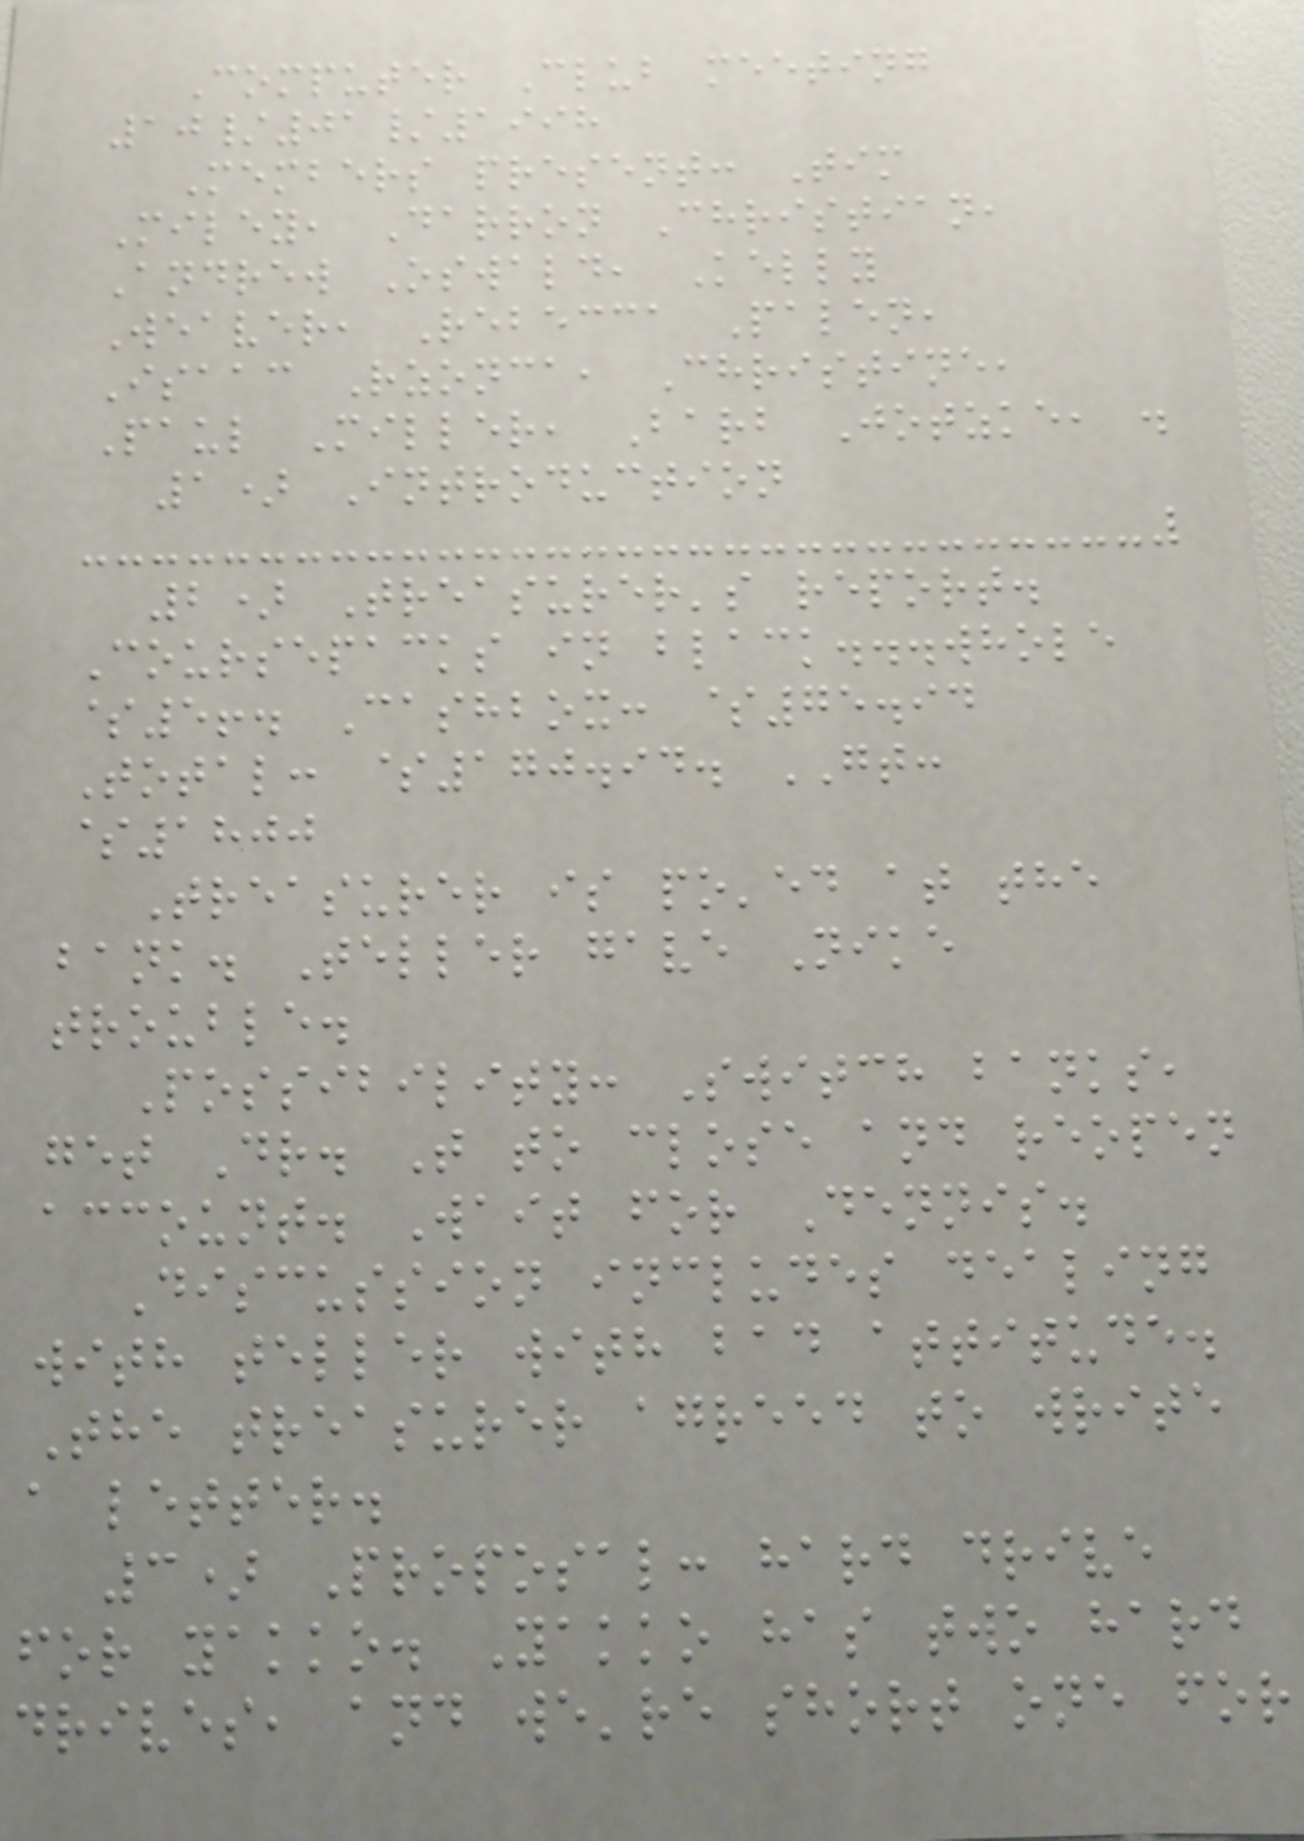Computer Club meeting
10/01/1998
Members present: Tim
Miley, Darron Christian,
Andrew Oswald, Kelly
Weaver, Rebecca Palen,
Isaac Rzonca, Christine,
Paul Miller, Barb Jotzke, .
1) Introduction
2) Treasurer's report.
Coursepacks in black...whole
$5!. Cashbox: $75.94
Total: $170.94. GT:
$1800
Treasurer is po'ed at the
bank. Teller gave Nike
trouble.
Possibility: Switch banks,
get Dr. T to close and reopen
account. Wait for Dennis.
Discussion includes dealing
with teller with bad attitude.
The treasurer agreed to write
a letter.
3) Proposal: hard drive
for yakko. Yakko has two hard
drives, and we're short one for
